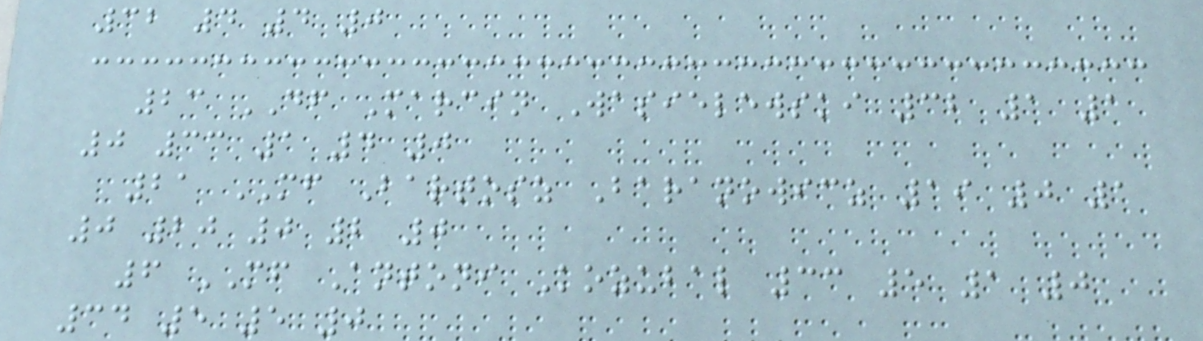32 4 4 0
23 DF Marcin Wasielewski 32 1 1
0 33 1 4 0
21 MF Bartosz Baranowicz 19 0 1
0 20 0 2 0
6 MF Antoni Kozubal 33 5 1 0
34 5 5 0
